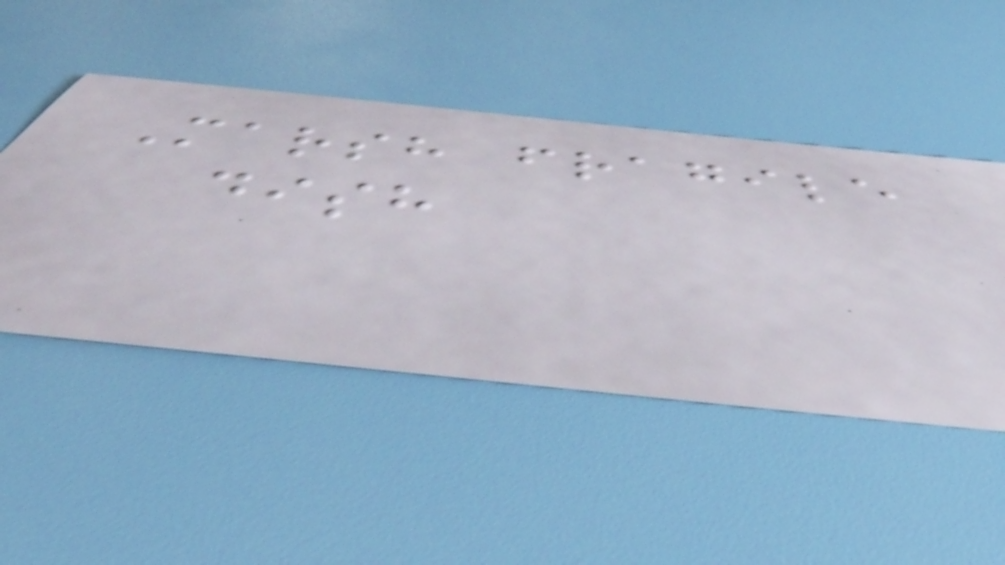Marsh fragile
dish
